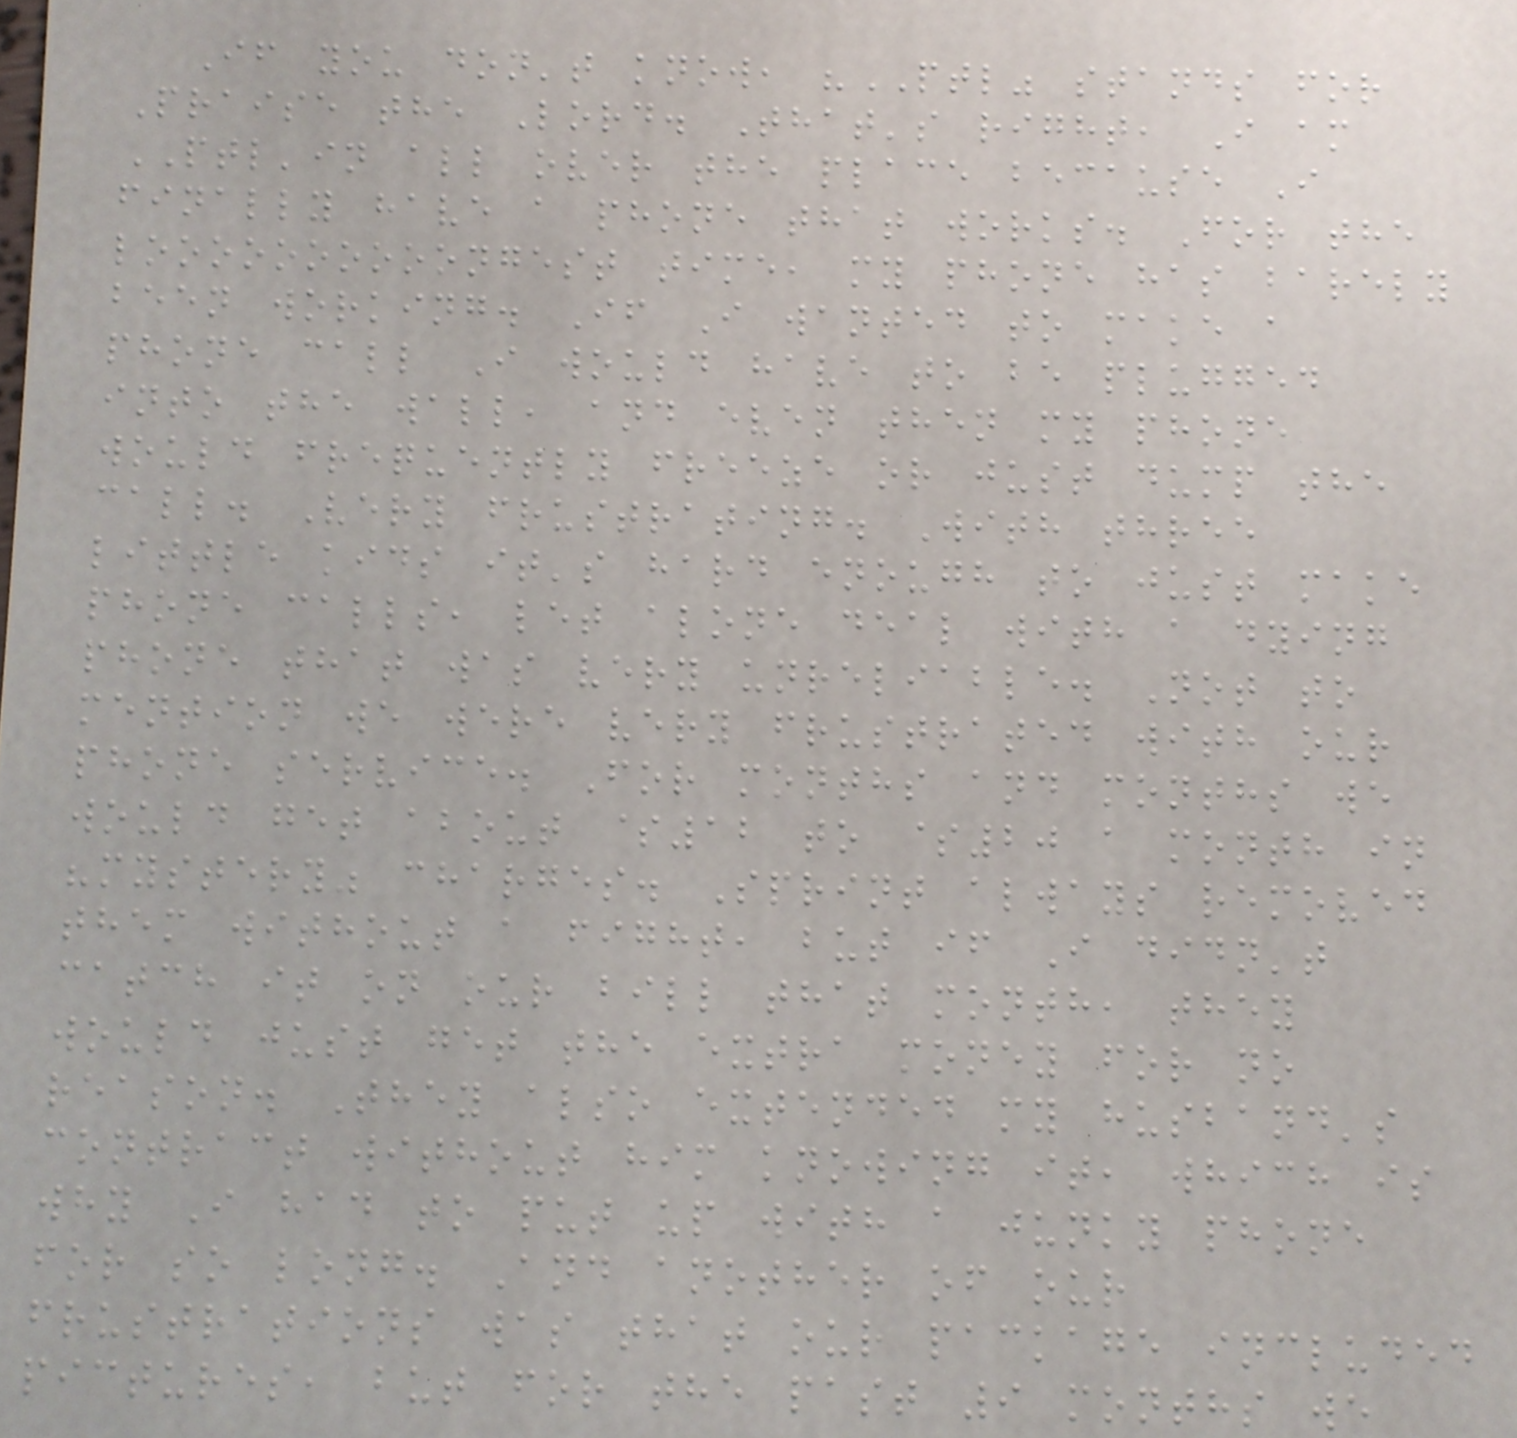If you don't know, "PTL" stands for
Praise the Lord. That's right, I am
PTL'in all over the place because I
finally have a phone that works. For the
loooooooooongest time, my phone has barely
been working. If I wanted to make a
phone call I would have to be plugged
into the wall, and even then my phone
would frequently freeze or just dump the
call. Very frustrating. With three
little kids it's hard enough to just make
phone calls, let alone deal with a dying
phone that was very unreliable. Not to
mention we were very frustrated with our
phone service. For months and months we
would get about $12 to $20 a month in
"mystery" charges. Sprint always removed
them without a fight, but if I didn't
catch it on our bill that month, they
would just get the extra money for no
reason. They also extended my husband's
contract without him knowing it, which is
why I had to put up with a junky phone
for so long. And another of our
frustrations was that our package included
pictures, but for the past 9 months we
